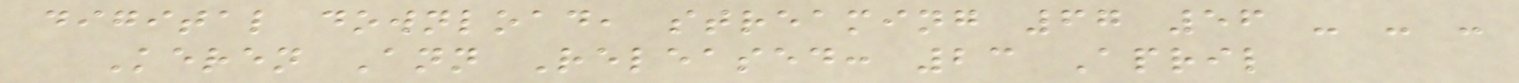digital download, streaming 67 56 - - -
Keren Ann Released: 23 April
